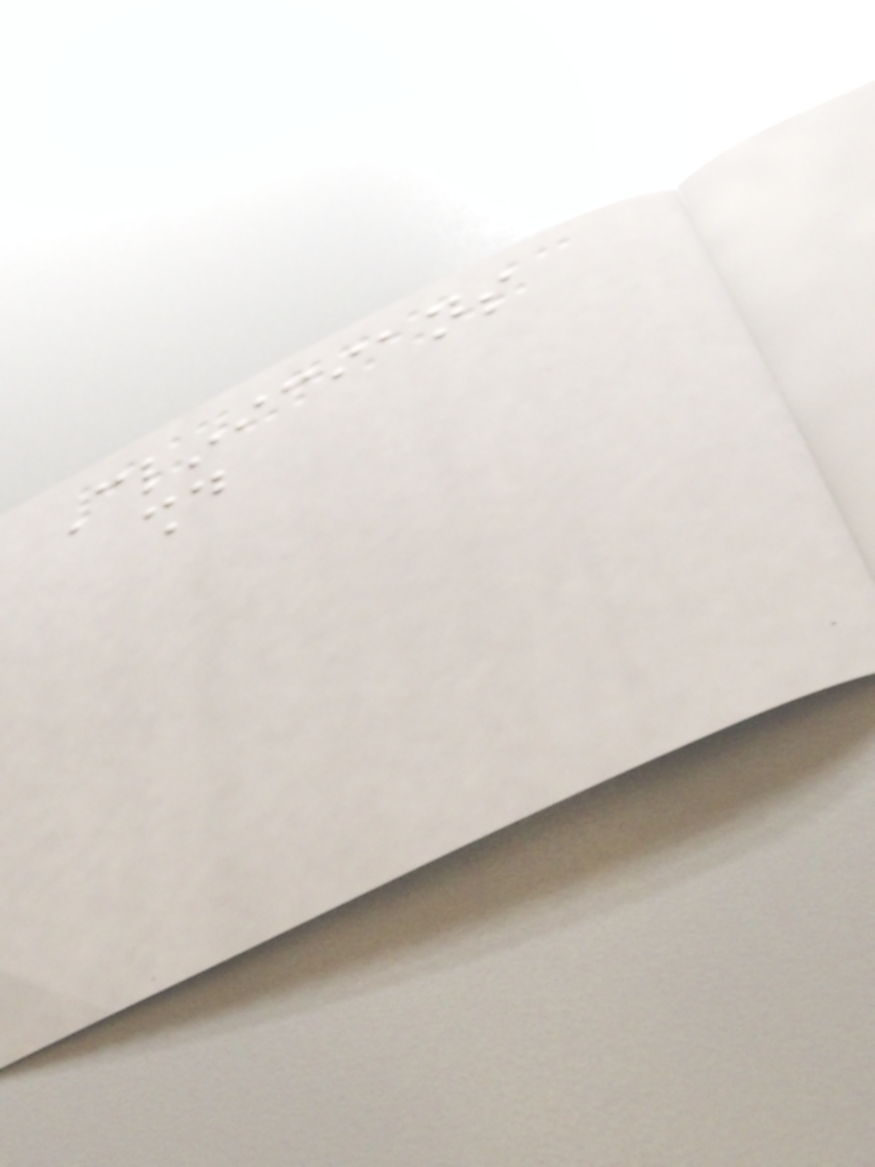Clinicians
should
